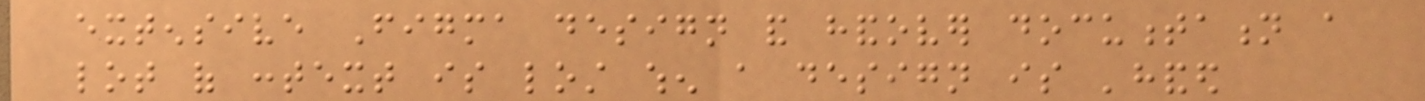extensive Figma design and handover documentation a
lot of context is lost when a design is 'handed
